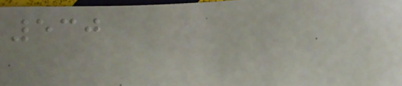530
